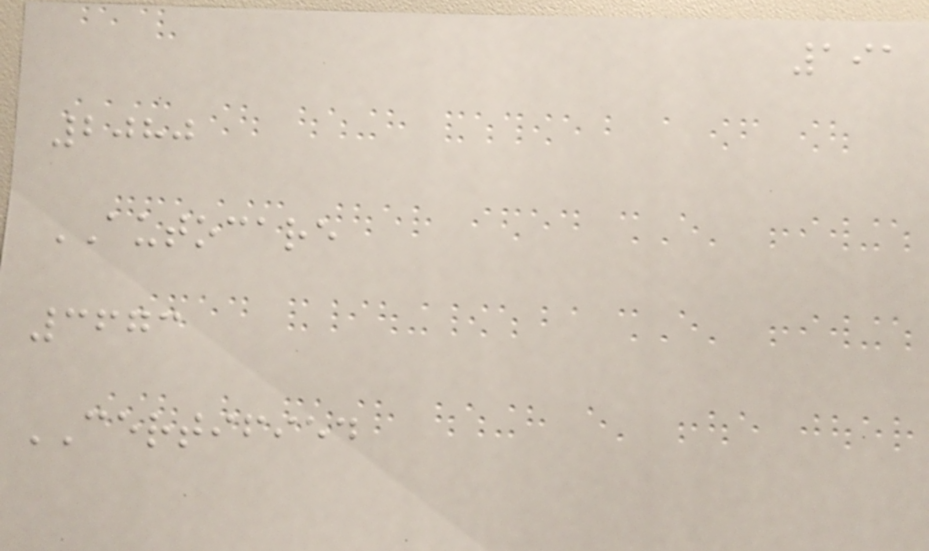191
2080
AUTOCARE
3673
CERTIFIED
